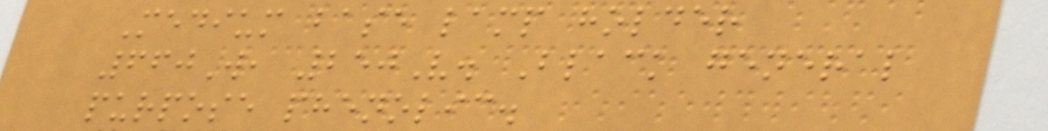Medium base lamp holder
660W, 250V. Black general
purpose phenolic.
